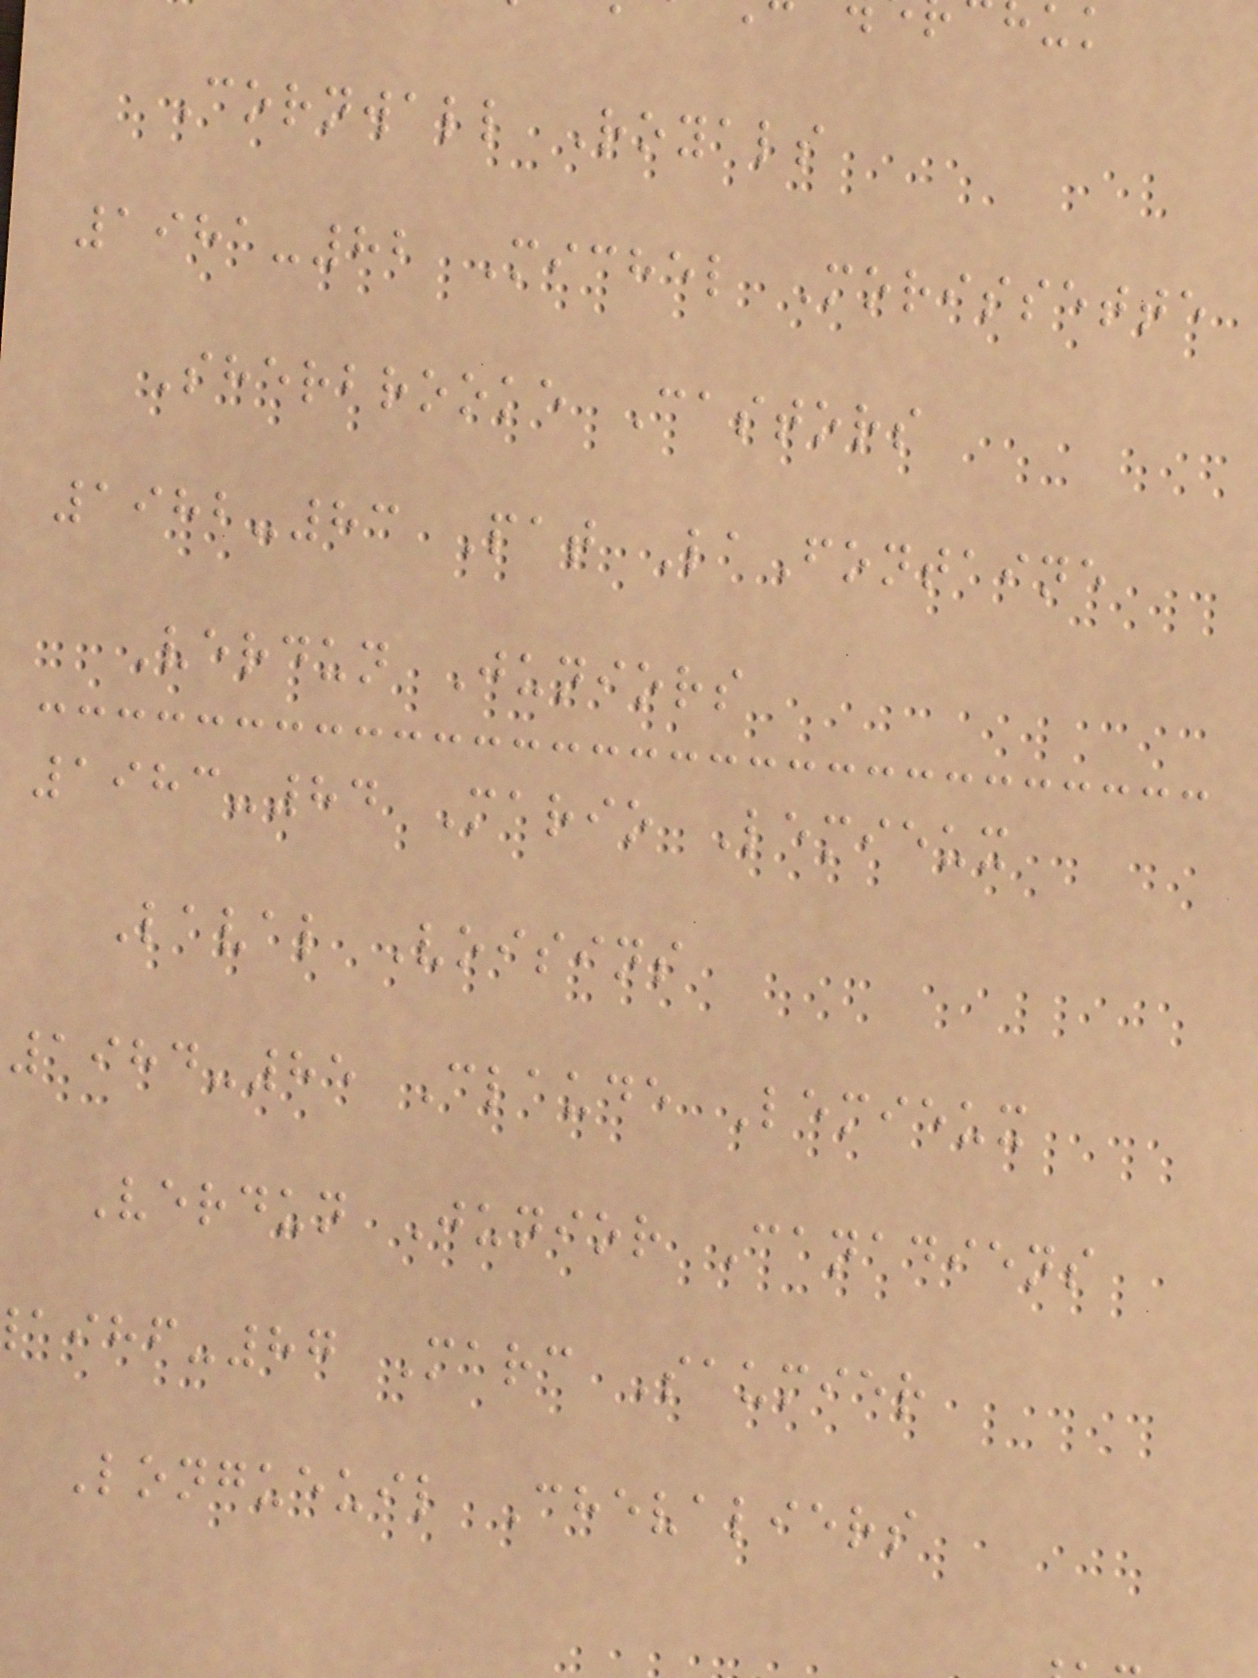Cornwall Royals
1981-82 Michel Morissette
Sherbrooke Castors
1982-83 Pat LaFontaine
Verdun Juniors
1983-84 Mario Lemieux
Laval Voisins
1984-85 Claude Lemieux
Verdun Junior Canadiens
-87 Marc Saumier
Longueuil Chevaliers
